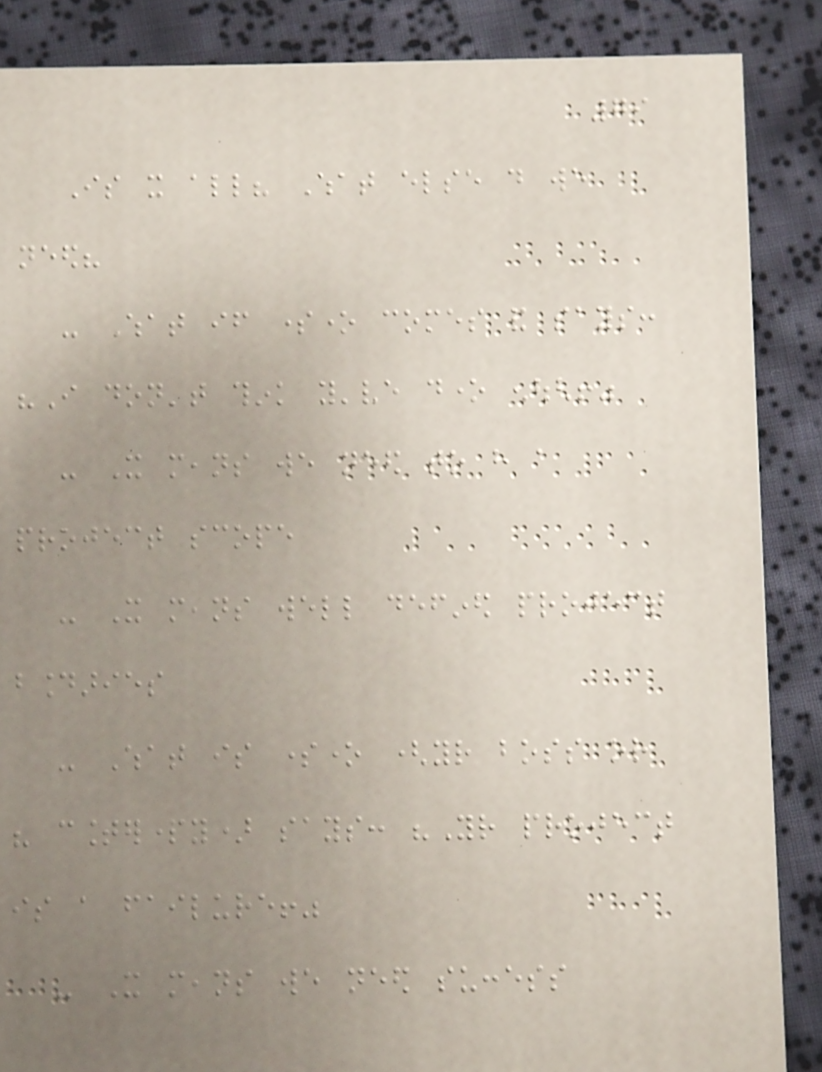79
Is it all? What else do we
need?
- What if someone comes and says:
"I don't think you've done enough!"
- It means we need to have a
project scope
- It means well defined project
boundaries
- What is someone (your boss or
his counterparty) says: "Your project
is a failure!"
- It means we need success
